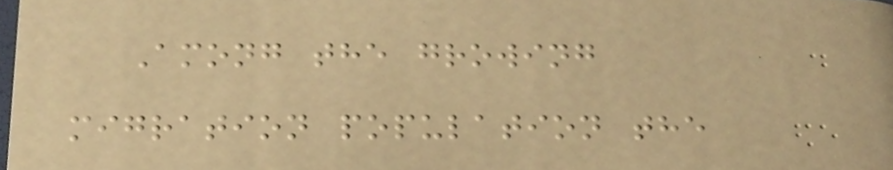Among the growing
migration population the
